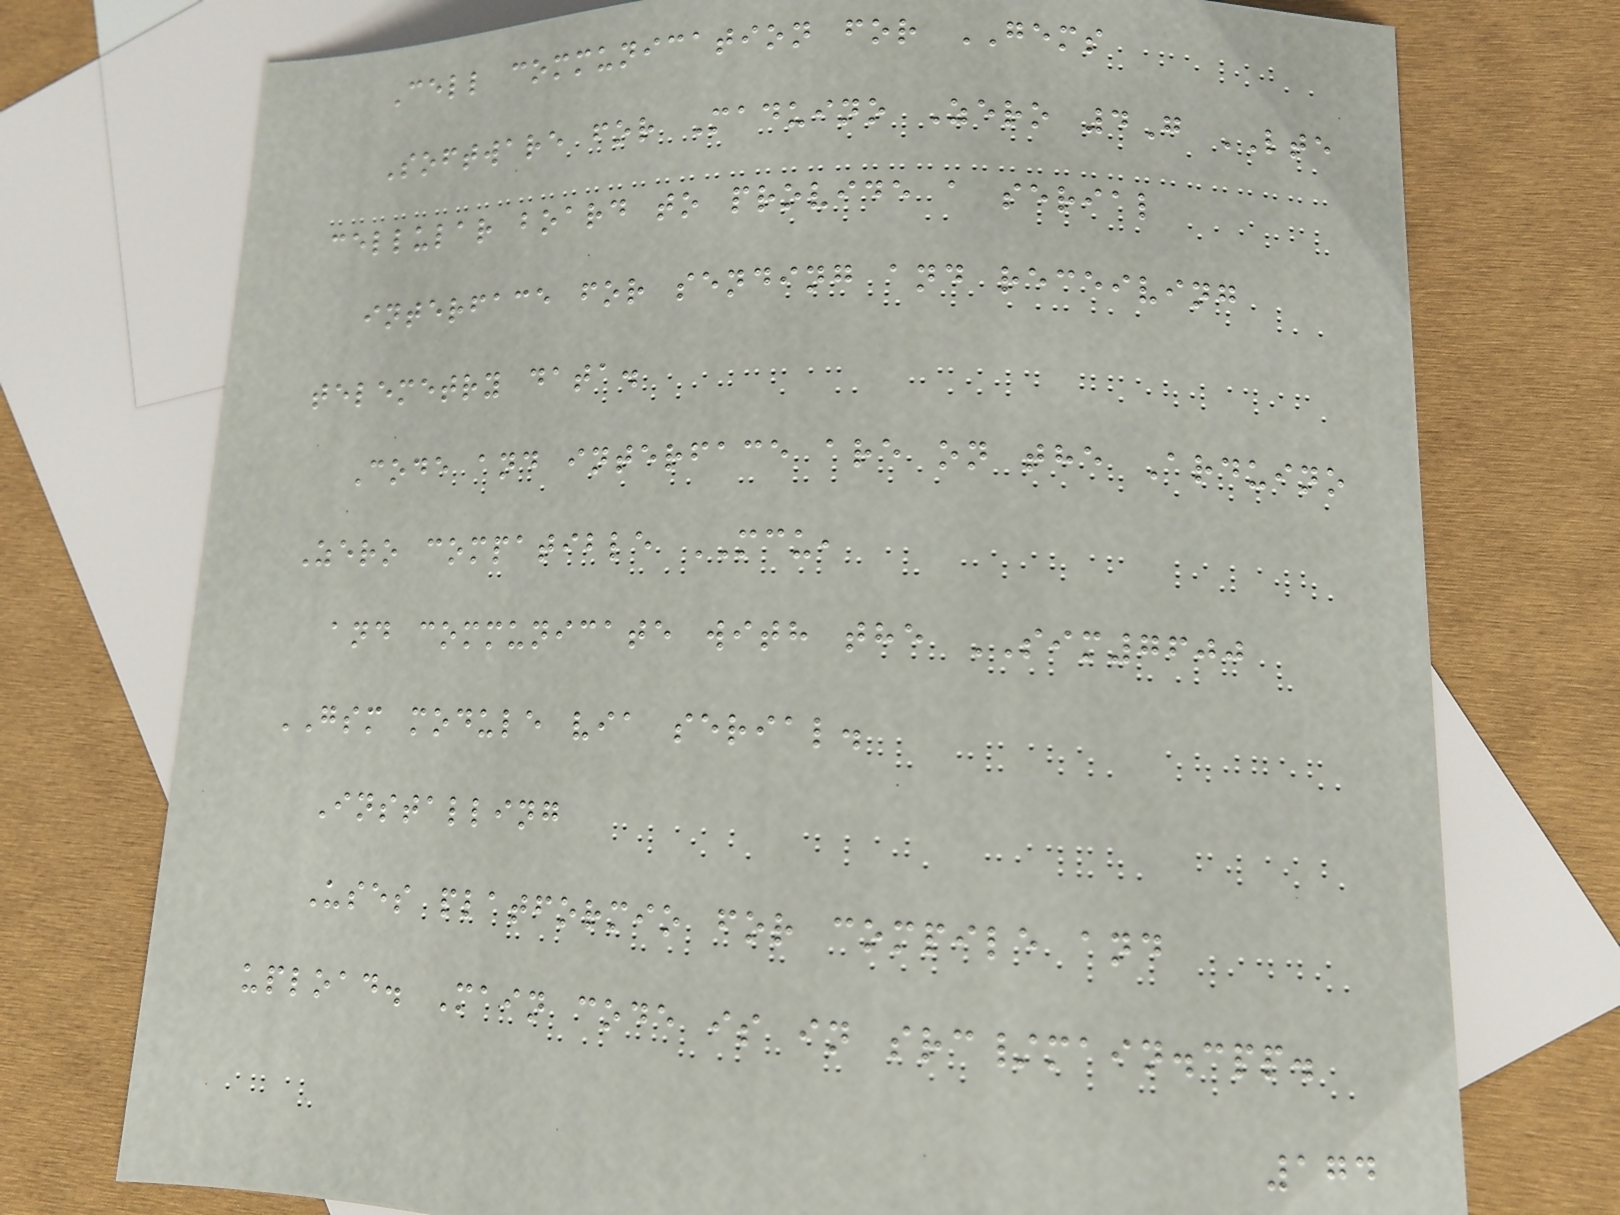Cell communication for GEMS
Software for Maduino Zero 4G LTE
cellular board to provide a serial
interface for sending and receiving
telemetry data.
Code and interface are on the Arduino
Zero compatible MCU,
and communicate with the SIM7600
GSM module via serial.
Installing
Uses platformio for compile and
upload. Main code is in src/main.cpp.
174
